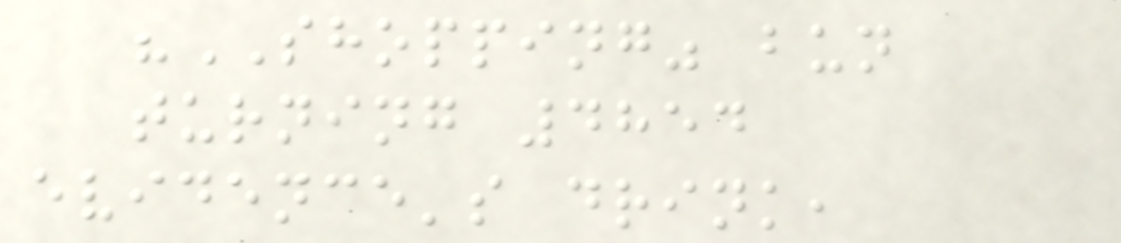"SHOPPING" bun
turning 4854
evidence's drink,
